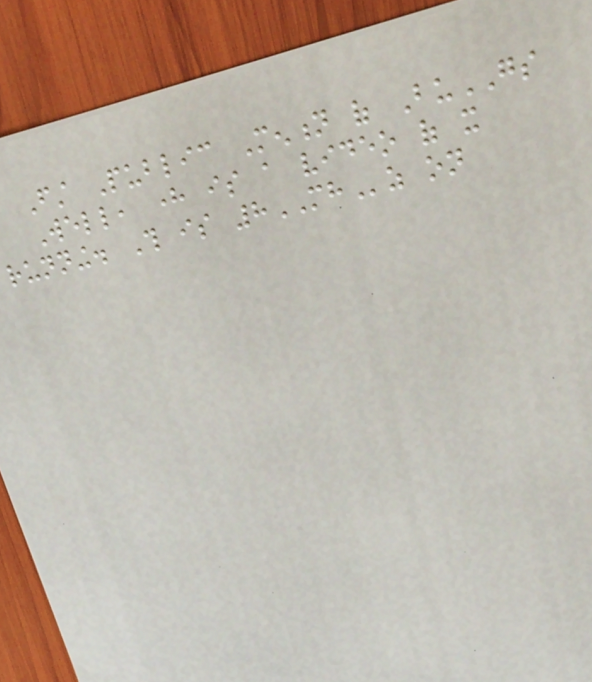First Public Mention of BuGS
Well, here is a video of it
running. This is 8MHz on
